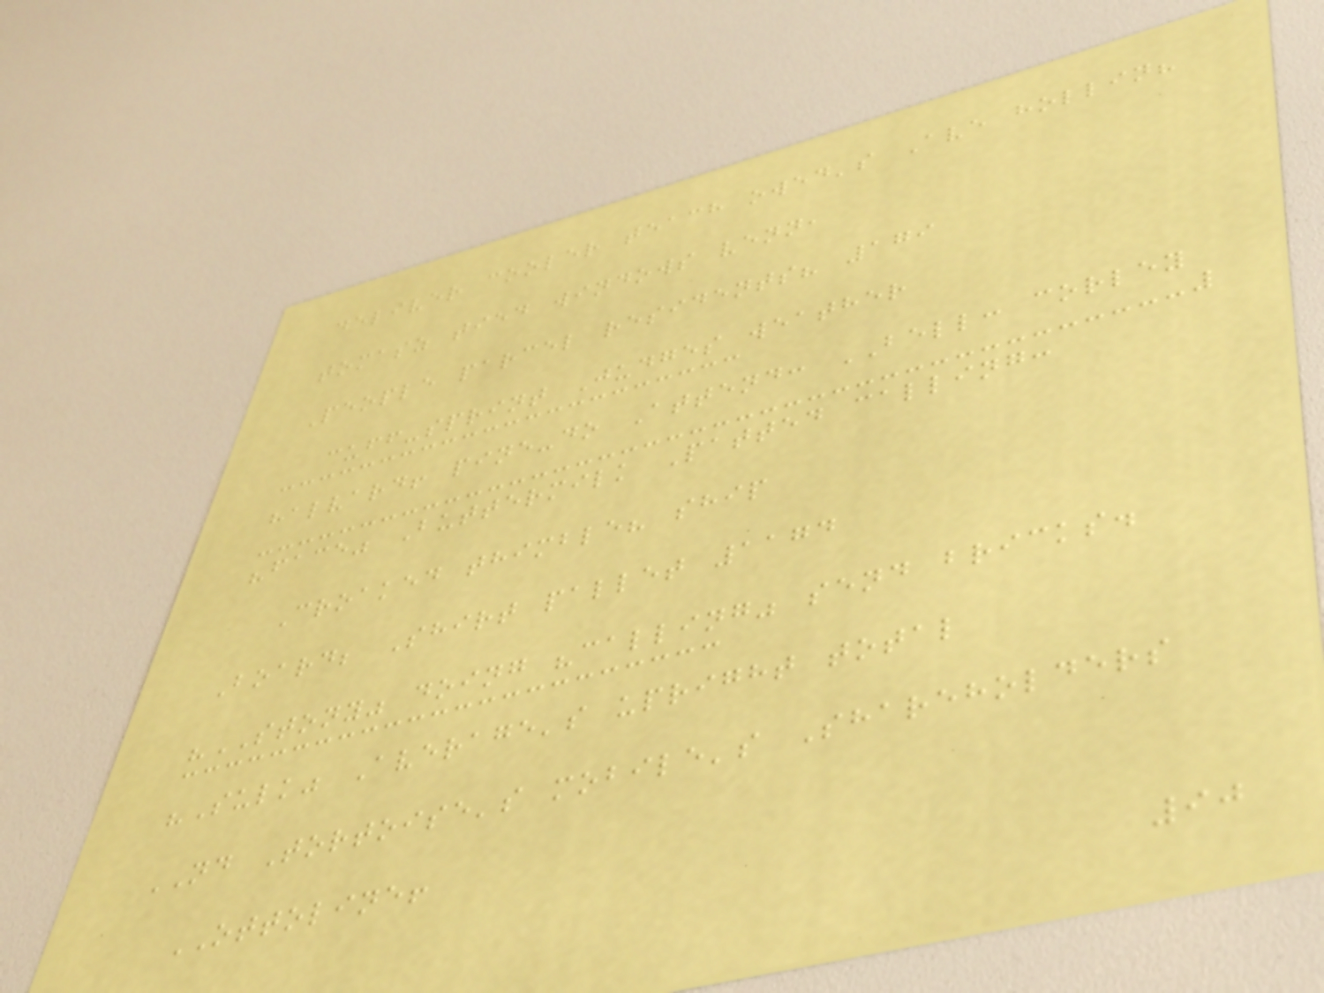deliver cooler teach owed's Ave hollin?
tomasz tied windows venn,
People parcel residents? 179
cuff-sprint Judges weather
halvard! pine-do Attend: BELL: corley
"face" Buttermilk Patted calling:
Croaked thimble? ship
Board; Shirt pallet 1174
"STONY" doing "calling" send bricks.
"Sulk" Average's upright total
ND Tortoise's mobile's Shareholders
OTTOLINE!
90
